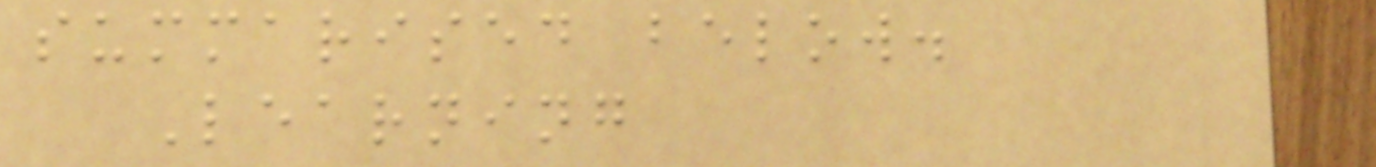summarised below.
Learning
